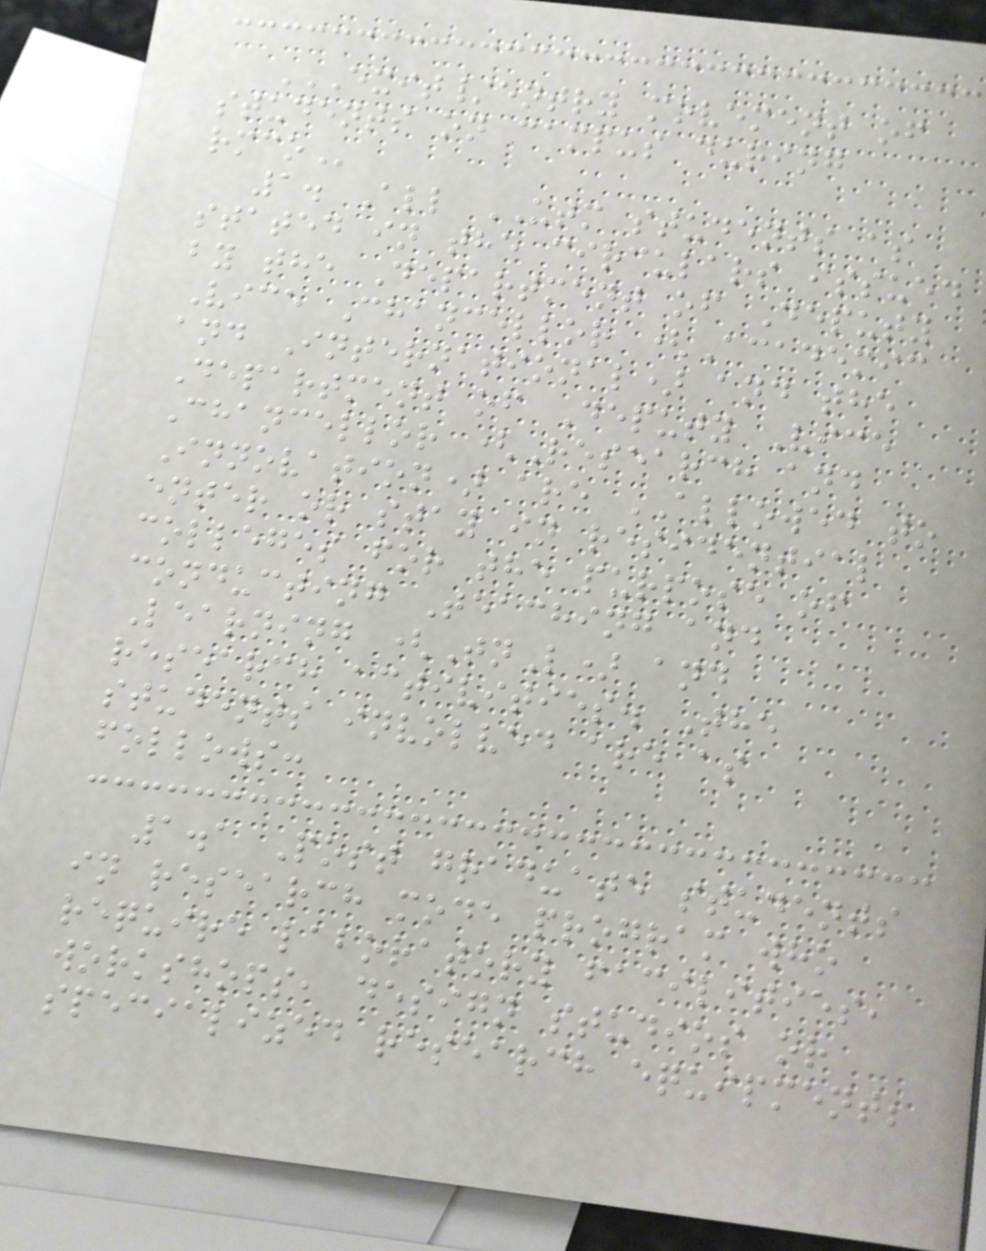EXIT/ENTRY MOVEMENT OF
STUDENTS ON CAMPUS DURING
RMCO
1. All UTM students as
stated in the circulars issued
by the Department of Deputy
Vice Chancellor (Academic
and International) and the
Department of Deputy Vice
Chancellor (Research and
Innovation) are ALLOWED to
enter or stay in residential
colleges for the purpose of
conducting Teaching and
Learning (TnL) and
research activities. The
students involved are as
follows:
1.1 Post graduate students
in research mode program who
require laboratory facilities,
workshops, design studios or
specialized research equipment;
